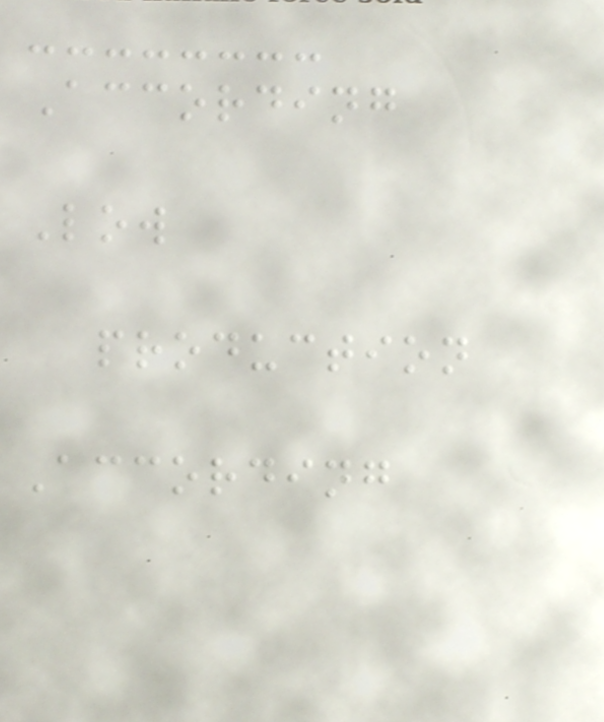According
Low
production
According
